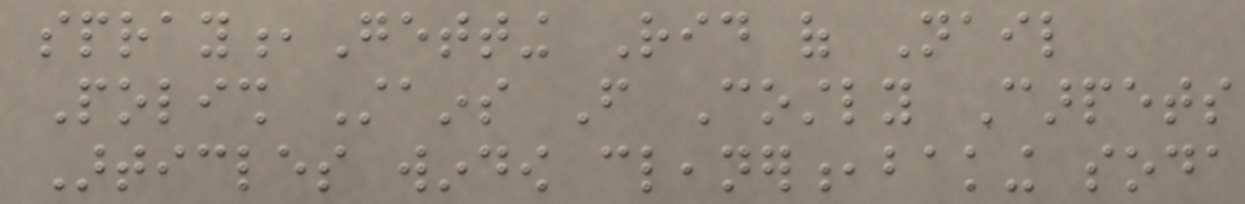spray,Getting Rid of Nail
Polish Stains From Costly Carpets
Articles window cleaner,baking soda
